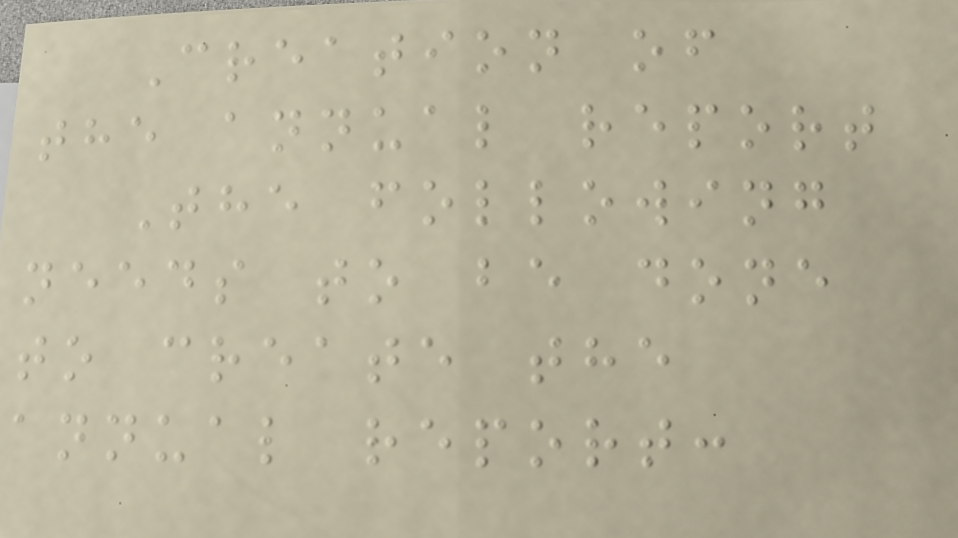Creation of
the annual report
The following
needs to be done
to create the
annual report:
